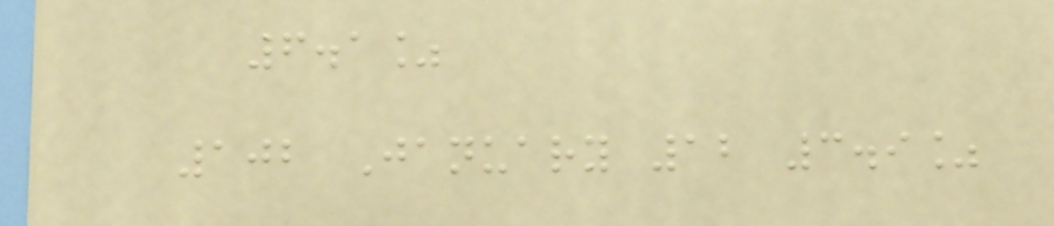6.1%
102 January 12 3.9%
